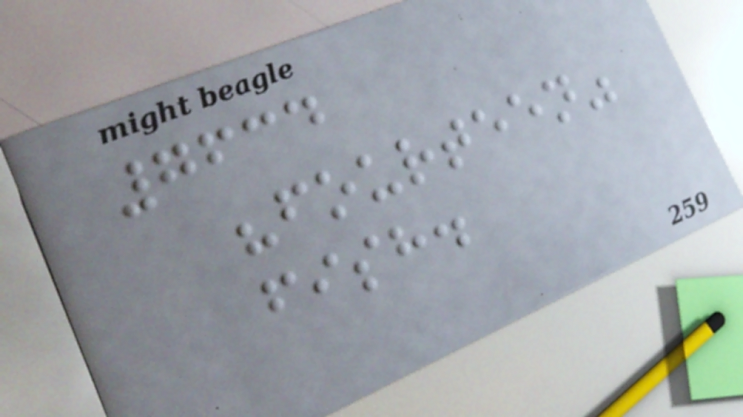7634
"fourteen"
fish.
